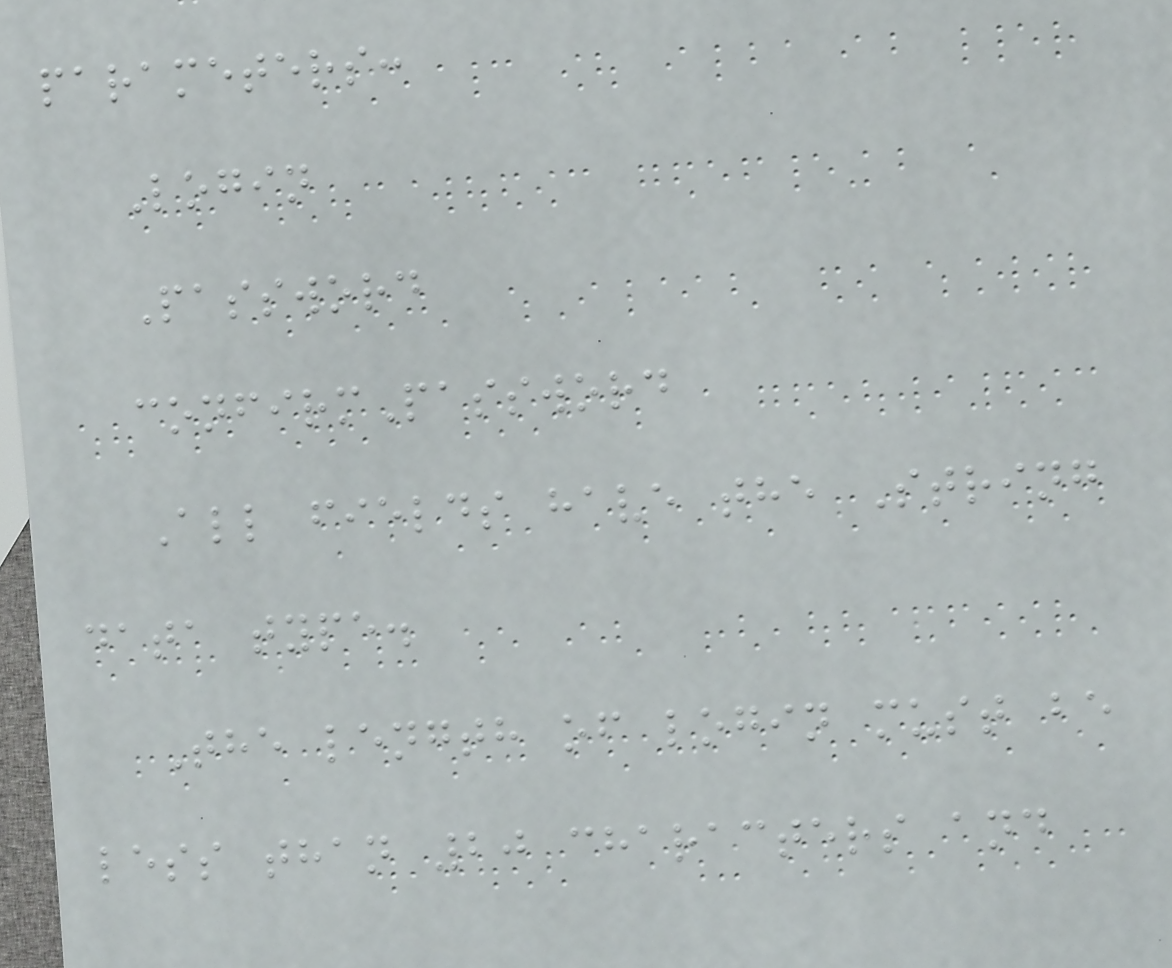parameters:
Login
Password
confirmPassword
All fields have the String
data type.
The length of login must be
less than 20 characters and
